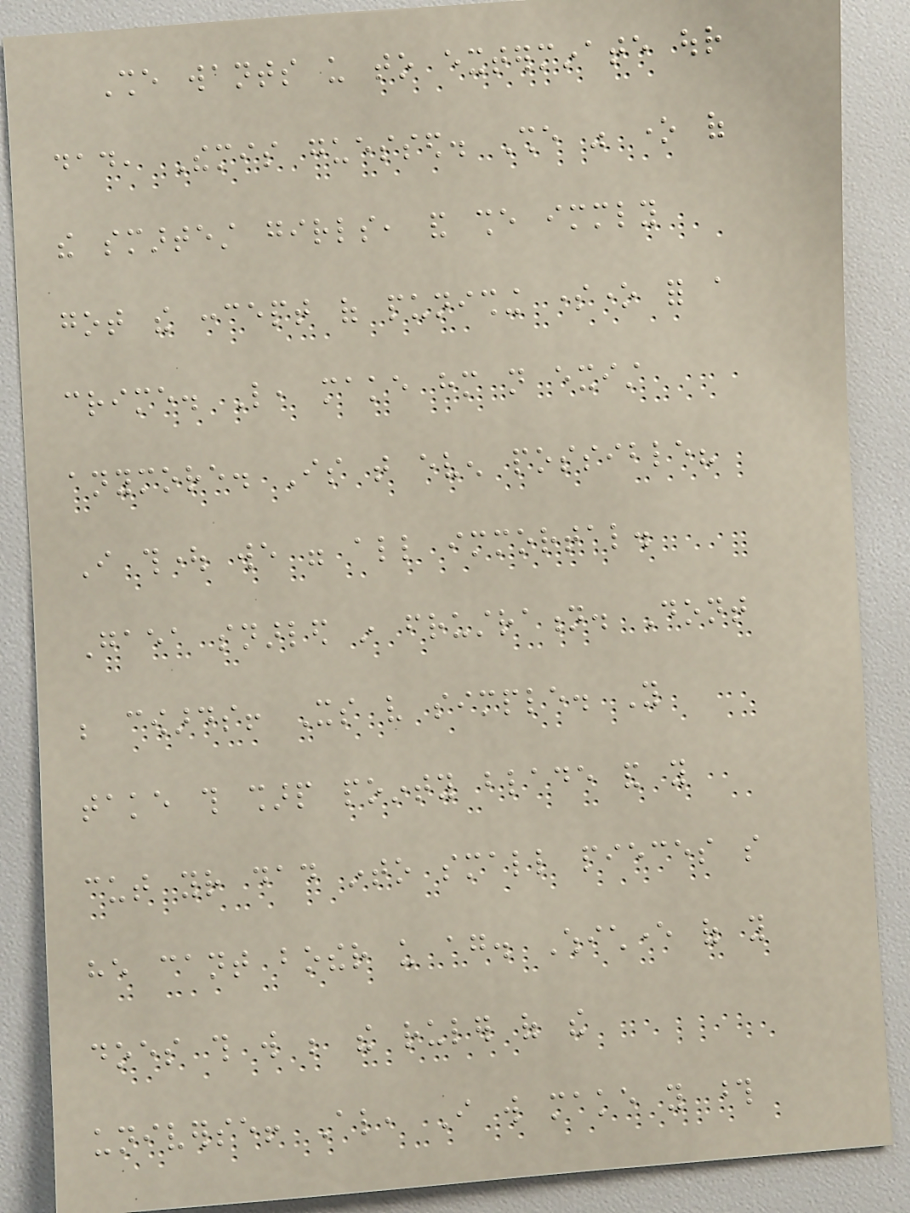She wants us to exterminate our
dad, Themis guessed. She was one of
the smartest girls, and she immediately
got the concept of punishing someone for a
crime. Like, make him not exist
anymore. Is that even possible?
I thought we were all immortal.
Gaea snarled in frustration. Dont
be cowards! Its very simple. You
take this sharp pointy blade and you
cut your dad into small pieces so
he cant bother us again. Whichever of you
does this will be the ruler of the
universe! Also, I will make you those
